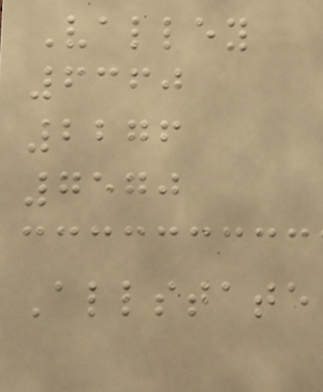Valley
6360
2276
7570
Allstate
